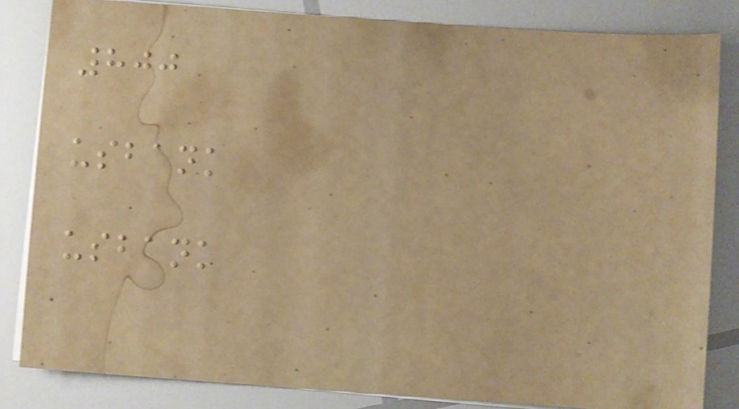800
usbank
usbank
